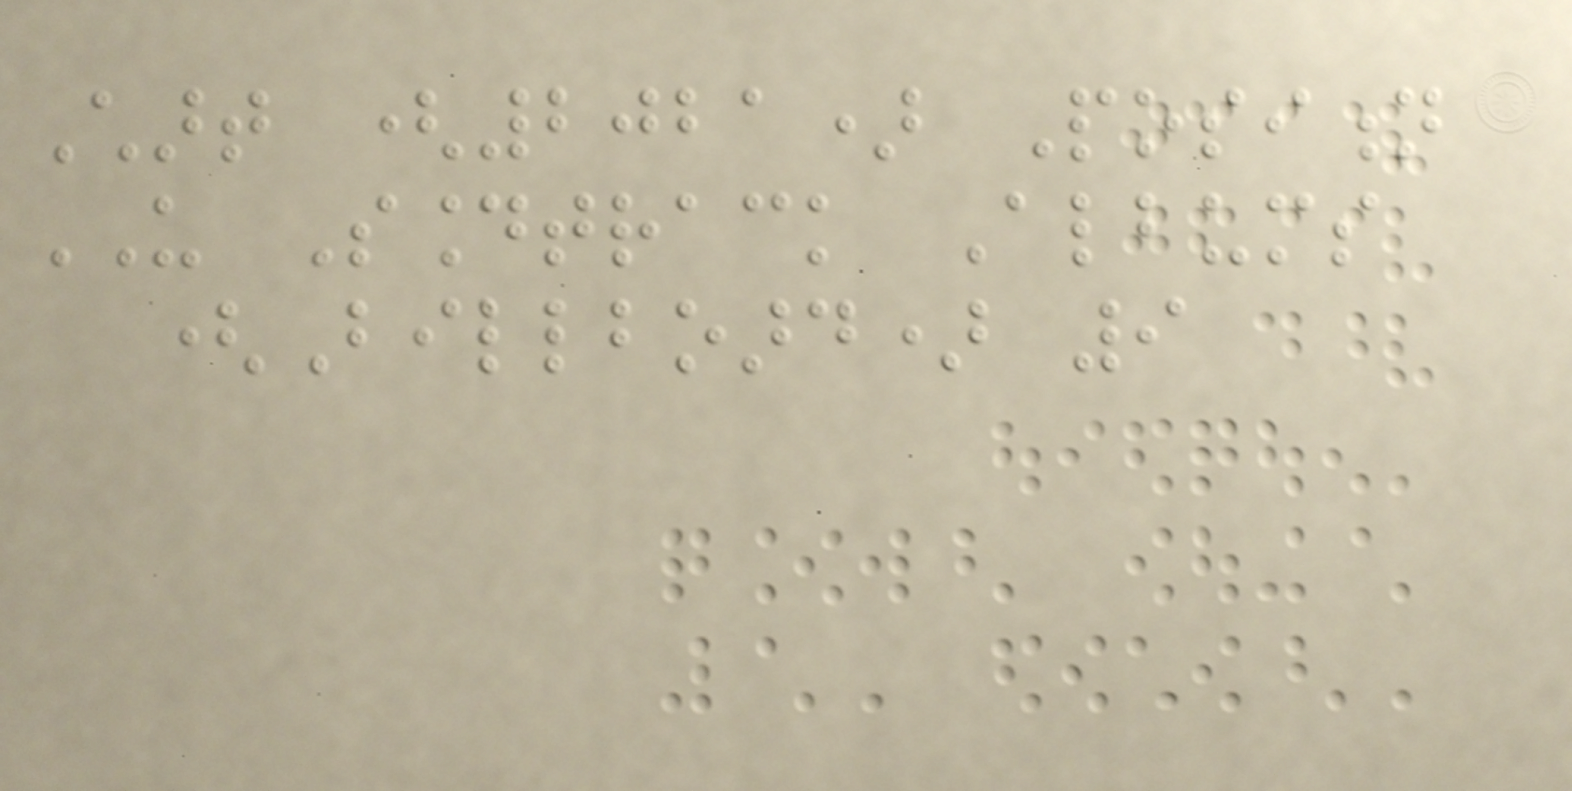Chart (2021) Position
US Soundtrack Albums
(Billboard) 9
